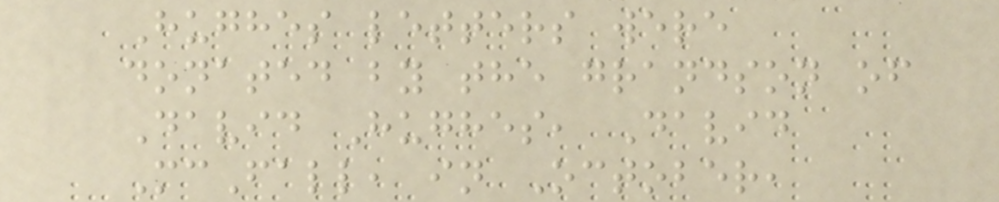Hughes letters were
donated by the grandson of
David Hughes, David
McFall, in October,
